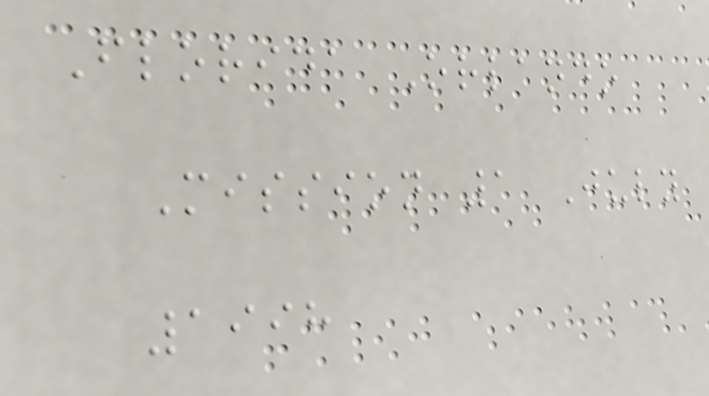Florida Orlando
Mission 1 July
1998
